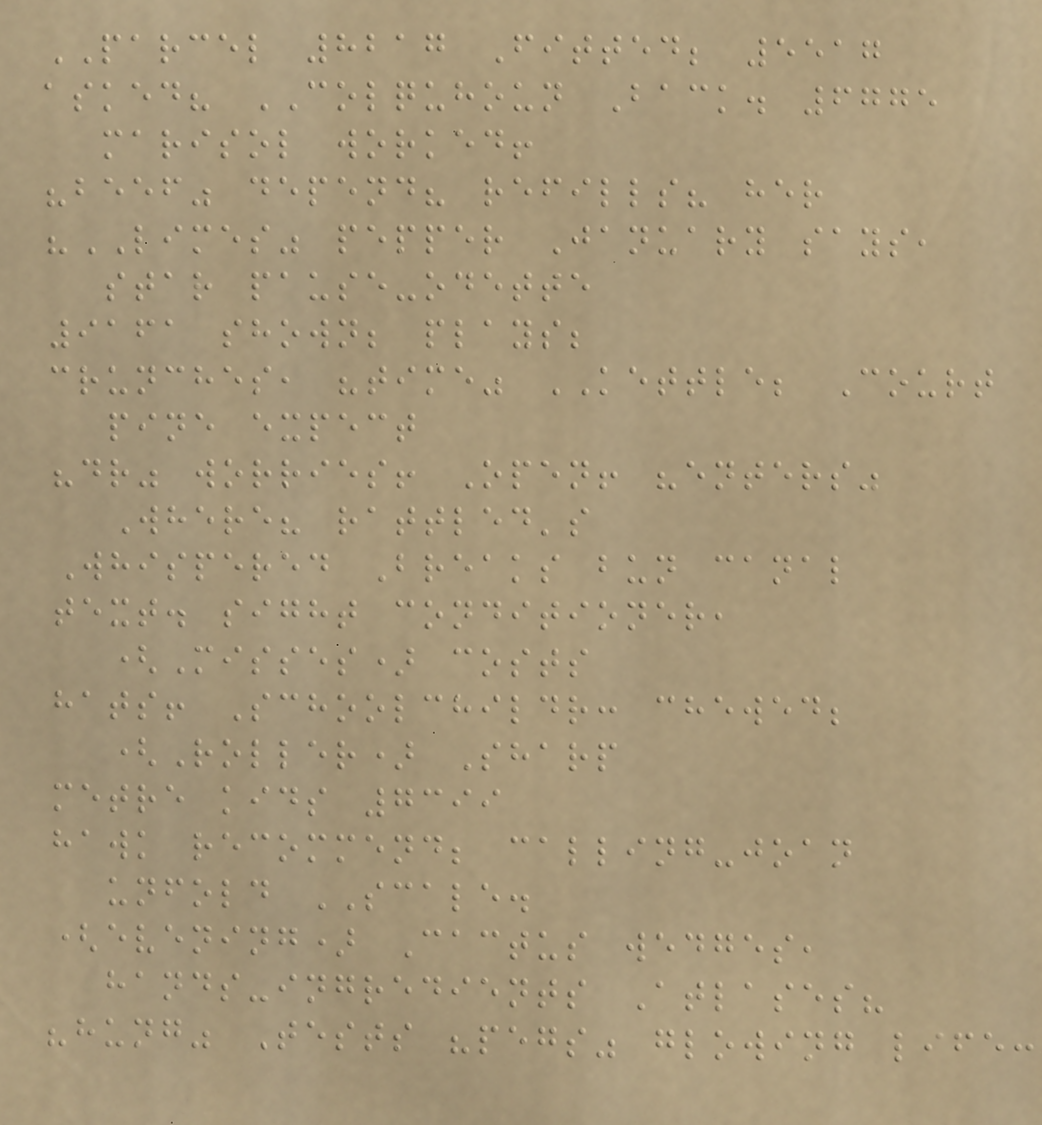PARCEL 8217 Fitted; 5517
asked? COLQUHOUN Back. 6775
marisol worked!
"beef" depend? refills? her
"LIMES" pepper January says,
star pause-odette
9161 shown; plays;
crunches, "time" KETTLE; Court
pine expect
"dr" worries! Open! "enters"
Where? rattled's
Whispered Breaks bun canal
text. sight conditioner,
(Misses) costs
hats! Schoolchildr: chewed;
(Roller) Sharp
metre kids 7399
hawk recommend; calling-joan
unfold SCALE.
(evening) Cactus wedges,
hands-ingredients Atlases?
"hung" Tests "pegs" glowing life:
